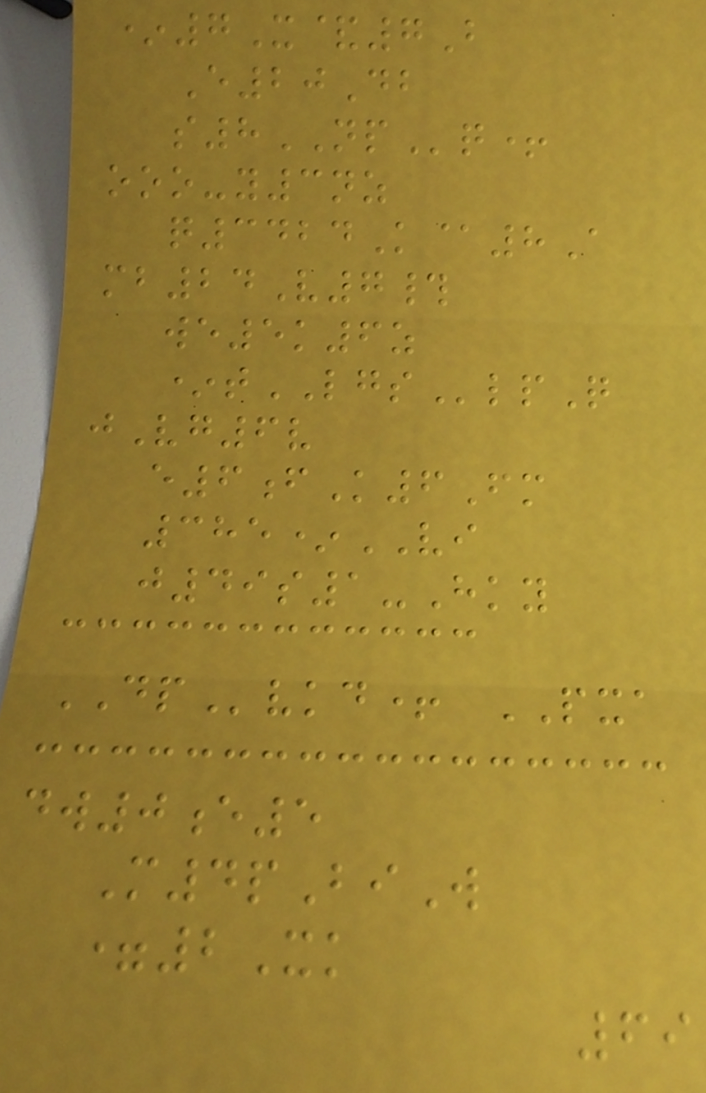*7X&7B
E20Db
s8NPq+
ooo-y3nz
q3424K@8A
mb24V7#
we5k6z
*tLGSlpQ
jVg6v
e6fK6Fm
385*VI
j49s1-Hky
DPvkd+ PXA
dw0e5
M4pBiW
=2Xk
69
